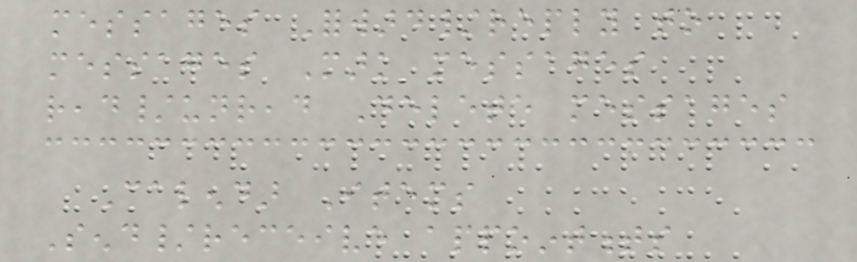messages Forward/reply to
messages Mark messages
read/unread Delete messages
Calendar Items
Send/receive appointments
